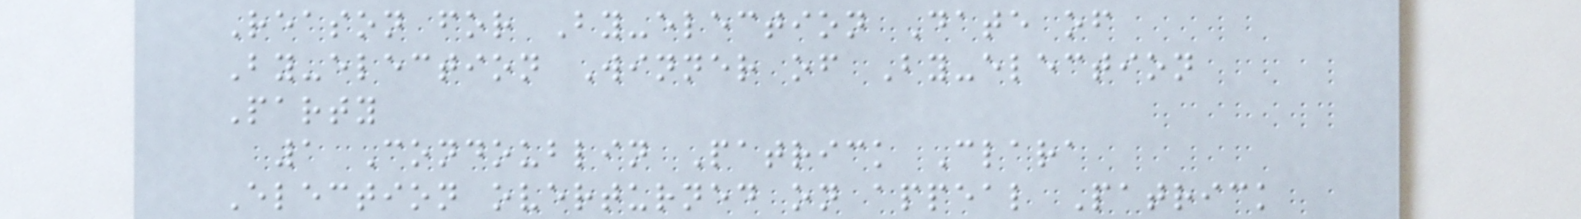Reason for By-election Date of
By-election Winner of By-election
Party
1 Condoublin Patrick Clara
Election overturned on appeal Patrick
